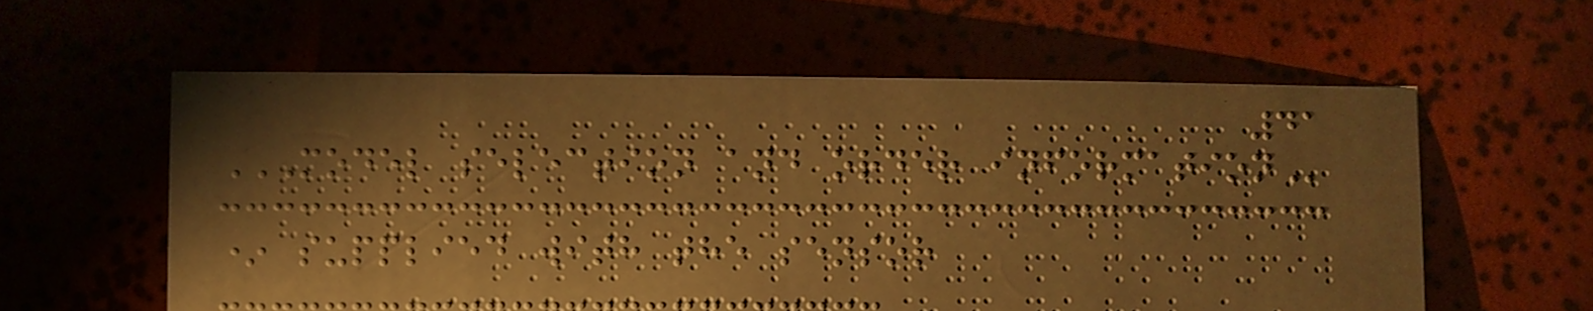41
MODEL SELECTION AND ORDER INFORMATION
* supplied with the sensor
